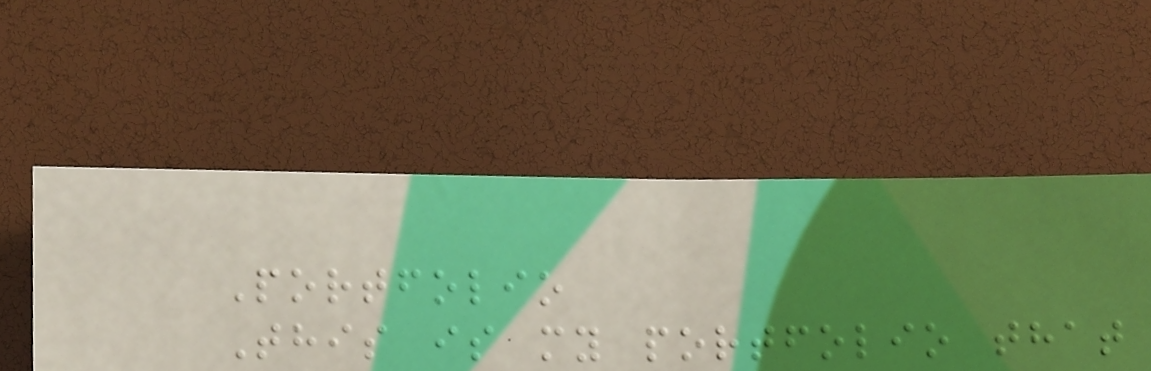Portfolio
This is my portfolio that
